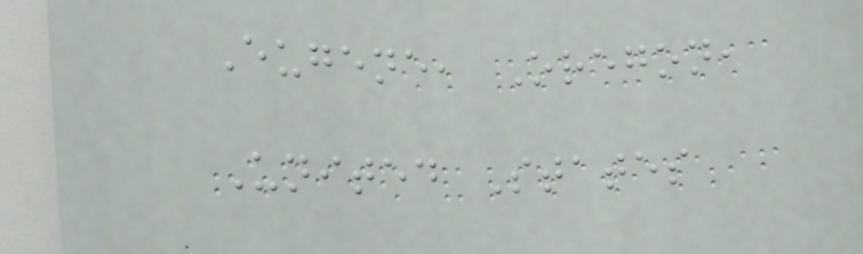Eugene, Oregon,
United States
